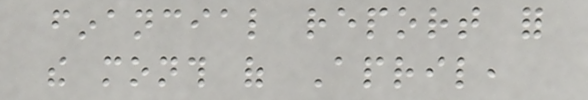financial report for
the month of April,
